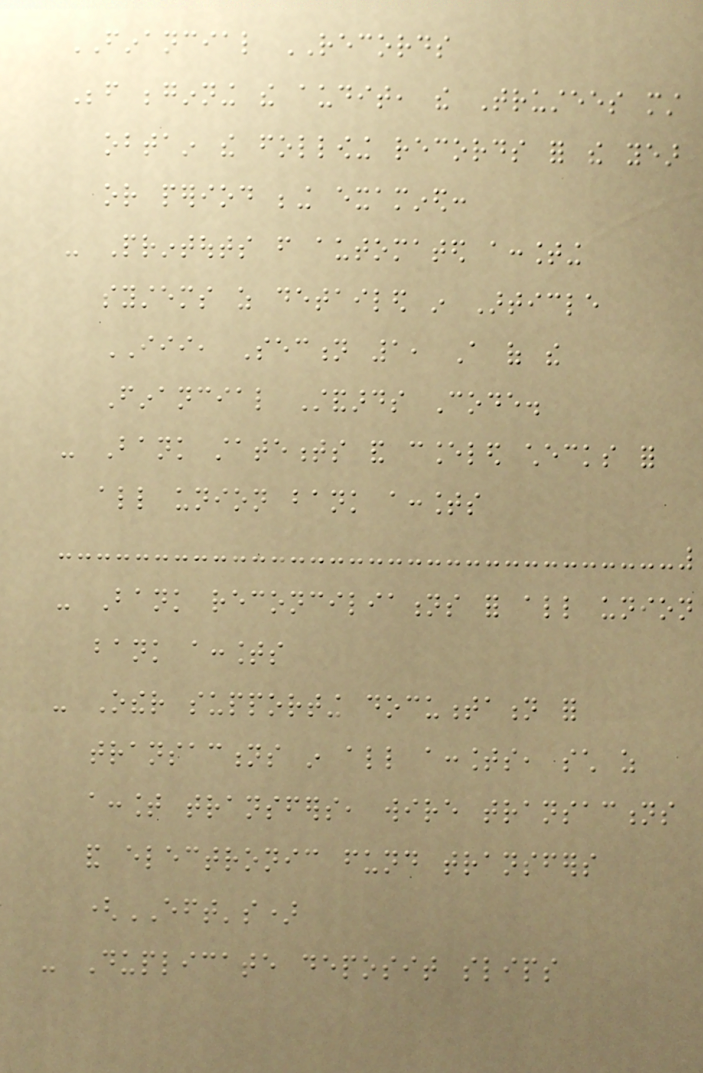FINANCIAL RECORDS
Before beginning the audit, the Trustees must
obtain the following records for the year
or period being examined:
- Printouts from automated accounting
systems as detailed in Article
III, Section 1, A of the
Financial Standards Code.
- Bank statements and canceled checks for
all union bank accounts
- Bank reconciliations for all union
bank accounts
- Other supporting documentation for
transactions in all accounts, such as
account transfers, wire transactions
and electronic fund transfers
(EFT's)
- Duplicate deposit slips
